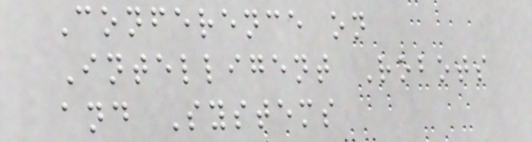Conference on
Intelligent Robots
and Systems
